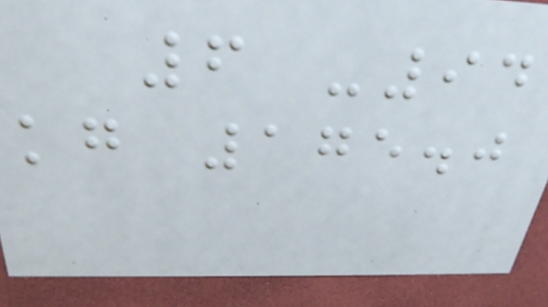6 -94
kg 175.0
